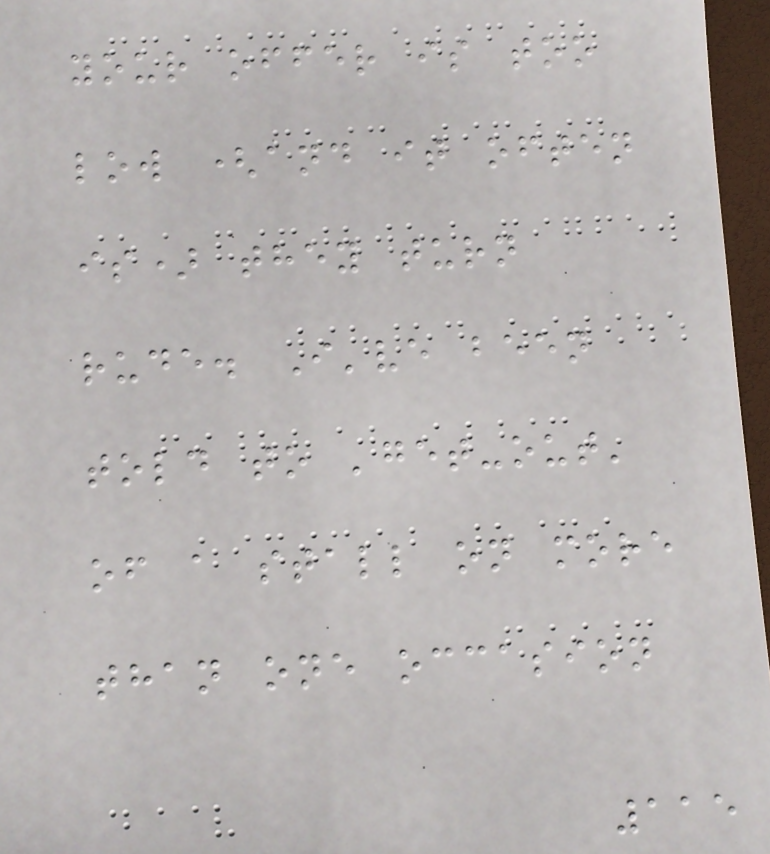your offer is too
low (and it often
is) they turn
rude. I've been
told to 'get-out'
of a stall on more
than one occasion
115
